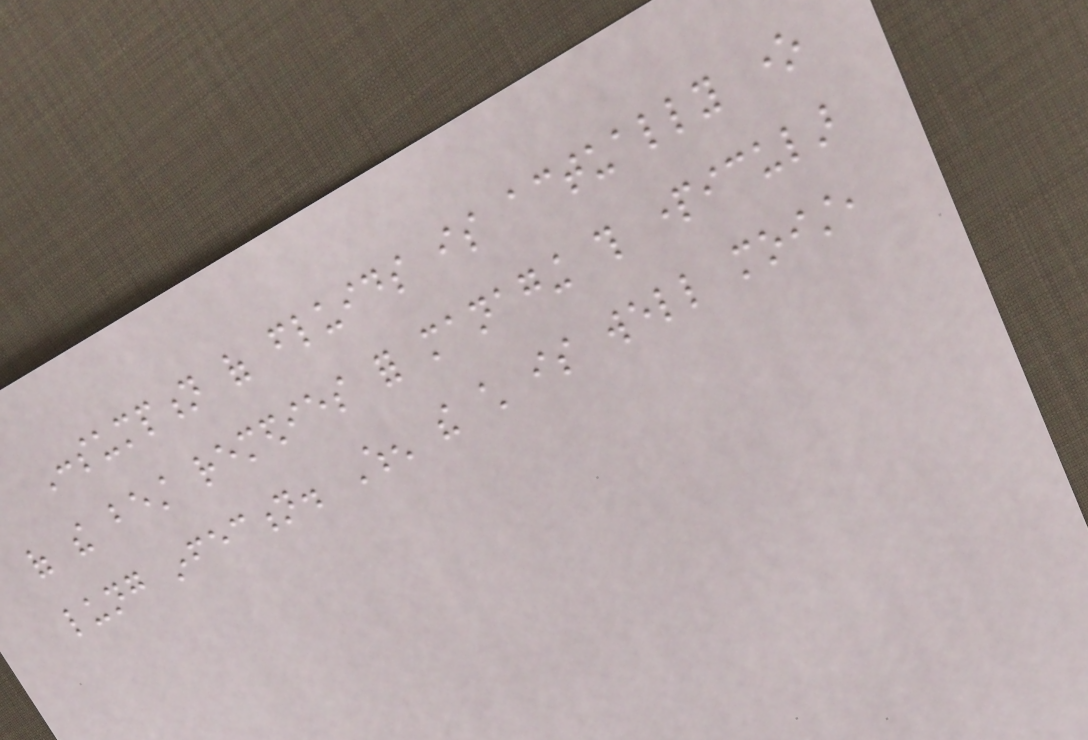Consumption of fluids is actually one
of the best remedies for managing this particular
lung infection. When the child is well moist,
